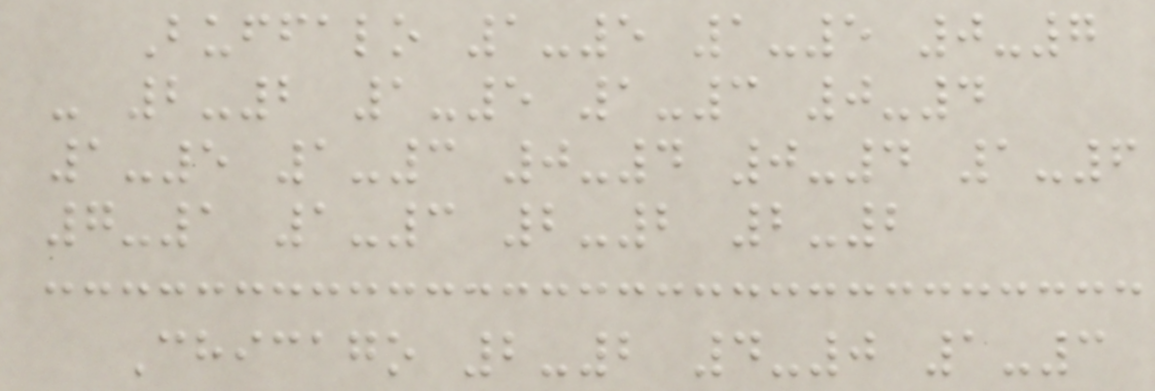Buffalo 1-5 1-5 0-7
- 2-2 1-5 1-3 0-4
1-5 1-3 0-4 0-4 1-6
7-1 1-3 2-2 2-2
Chicago 2-2 4-0 1-3
